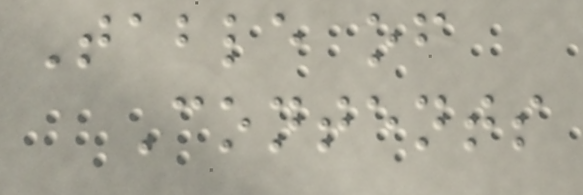Table of
Contents
